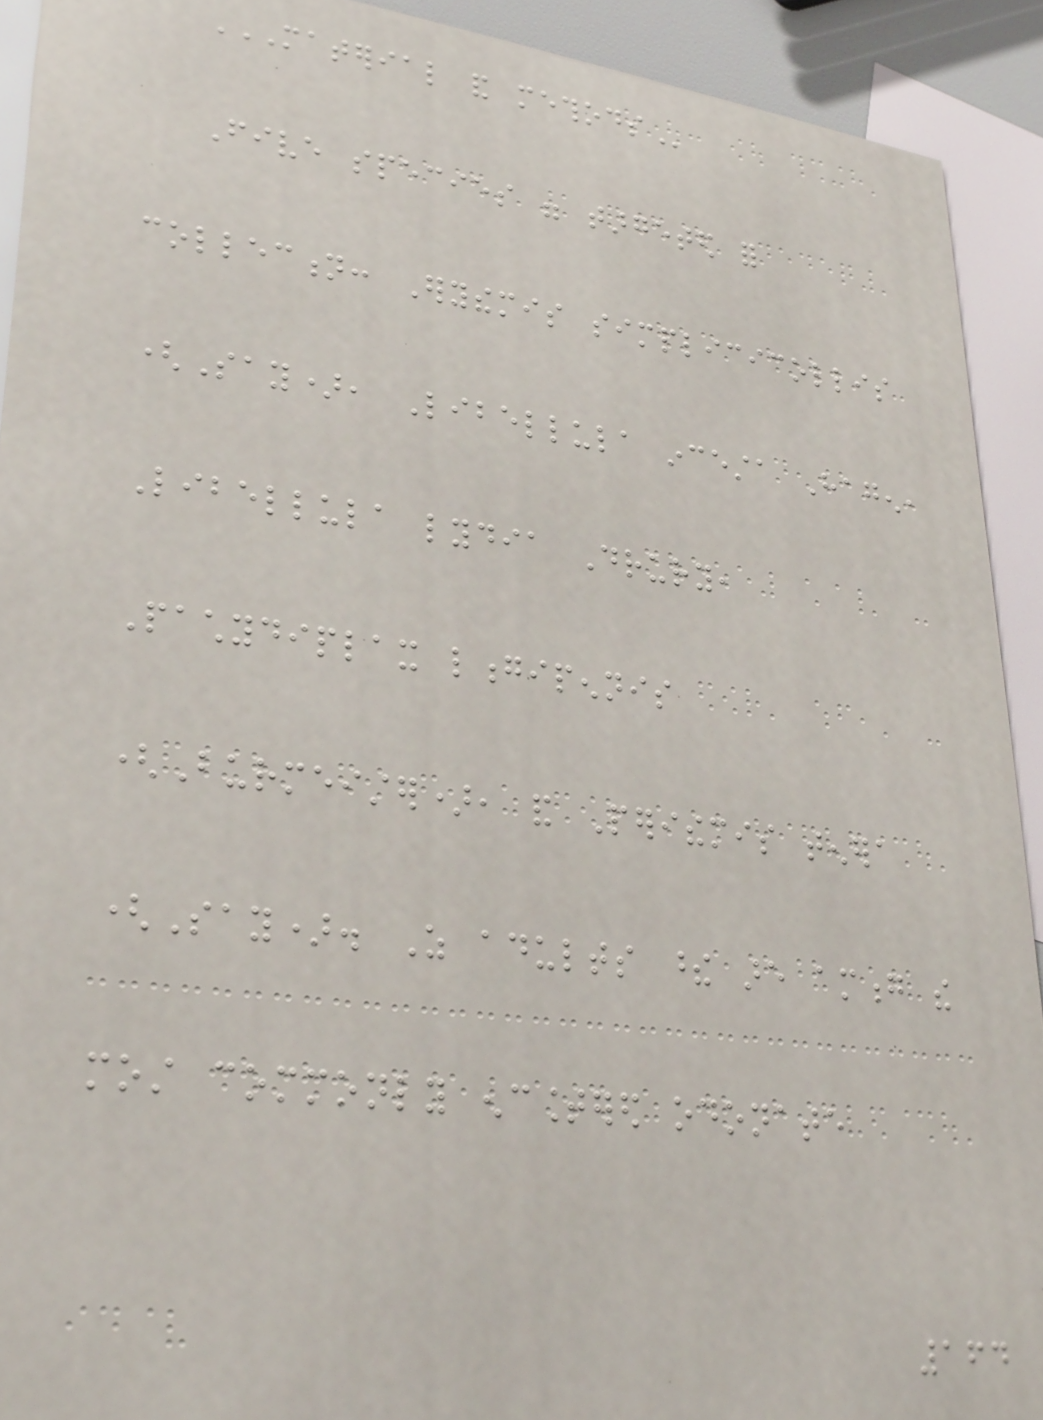MATERIAL AND METHODS
Five species were targeted for
collection: Erythemis simplicicollis
(Say), Libellula incesta Hagen,
Libellula lydia Drury,
Pachydiplax longipennis
(Burmeister), and Perithemis tenera
(Say). As adults these are among the
most commonly encountered odonate
164
